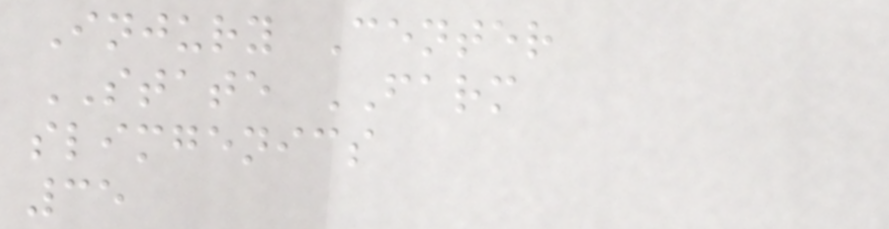Injury Center
STATE FARM
slimgenics
35
